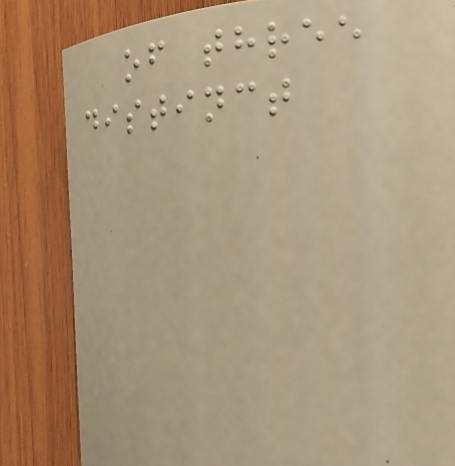of three
distinct
